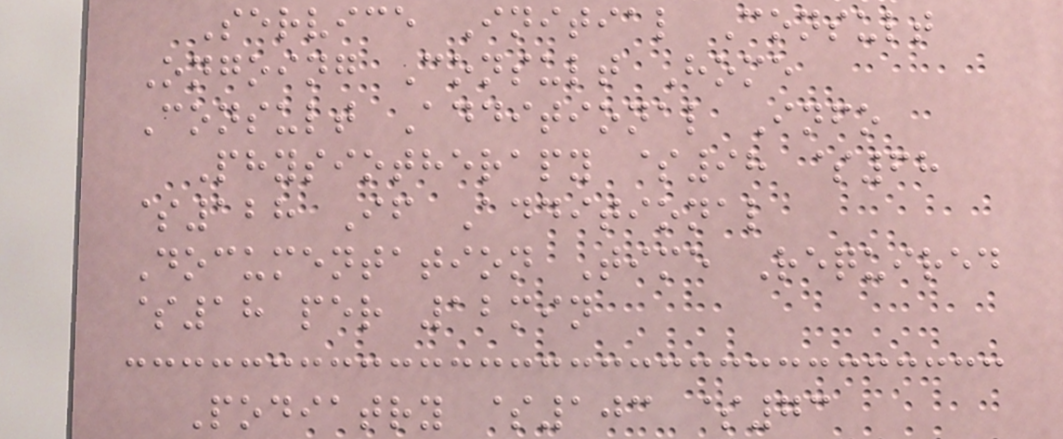Service Initial Consult
Ongoing Consult Home
Consult Additional Info
Physiotherapy $98 $68
$128 If Additional
Documentation Time Required
$18 per 12min
Podiatry $103 $73
